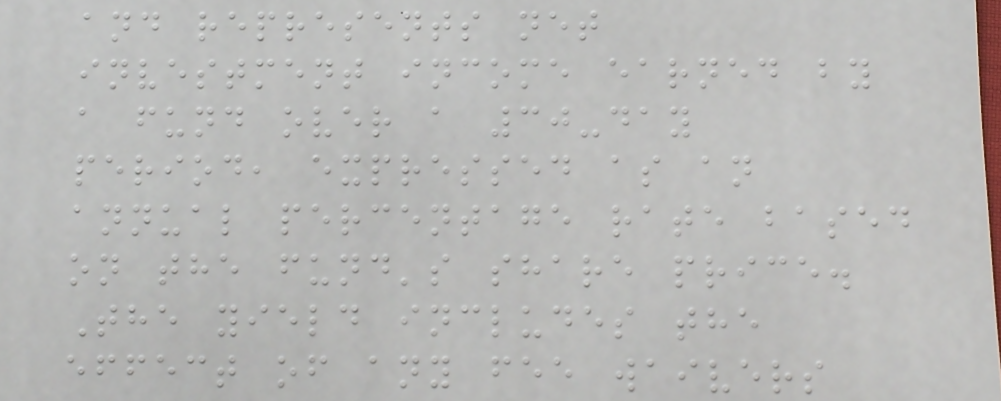and represents net
investment income earned by
a fund over a 30-day
period, expressed as an
annual percentage rate based
on the fund's share price.
The yield includes the
effect of any fee waivers
